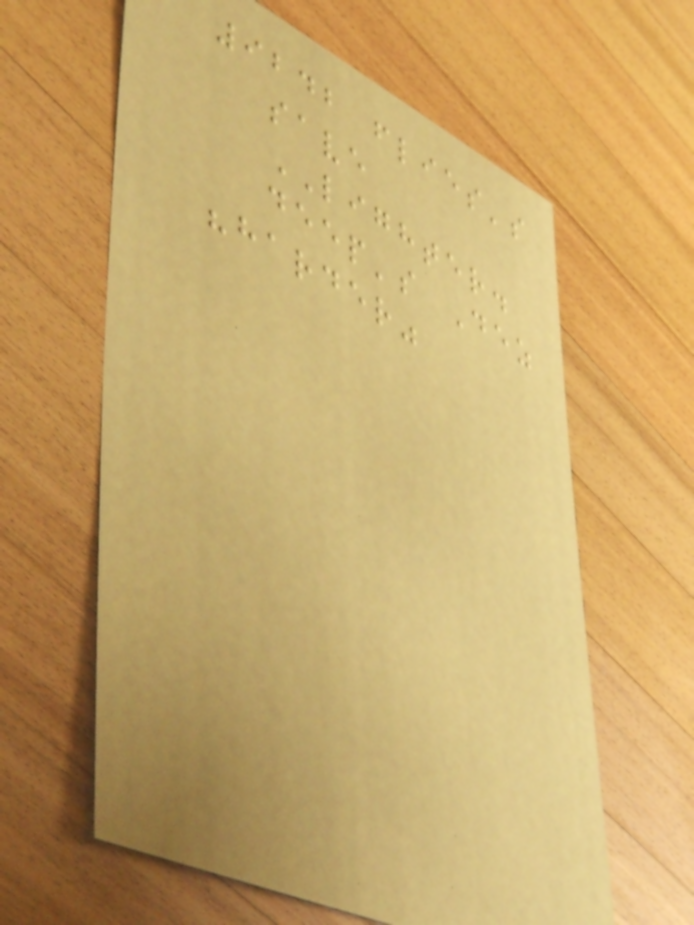9242 flies's
save
LIGHTER.
deep's Dez
"harder"
